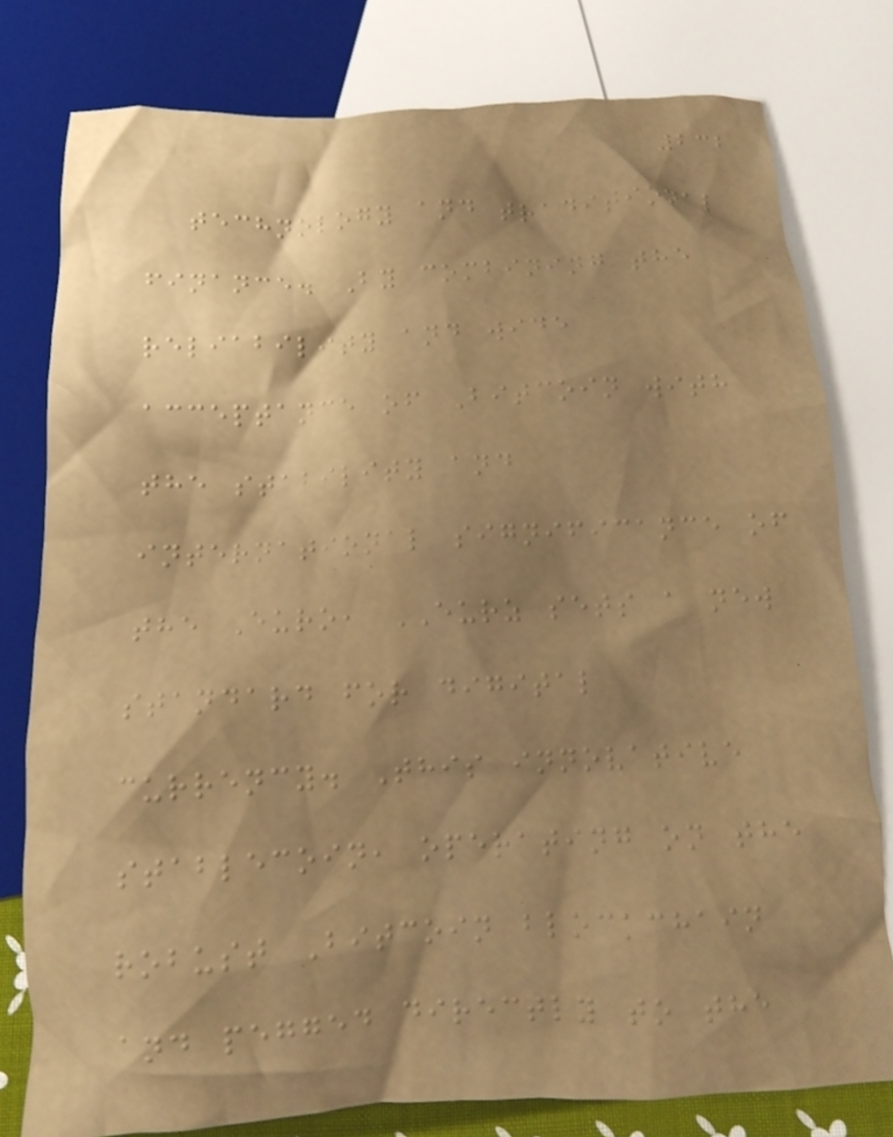232
technology and traditional
finance. By combining the
reliability and wide
acceptance of Bitcoin with
the stability and
international significance of
the Euro, EURZ sets a new
standard for digital
currency. This innovative
stablecoin, operating on the
robust Bitcoin blockchain
and pegged directly to the
